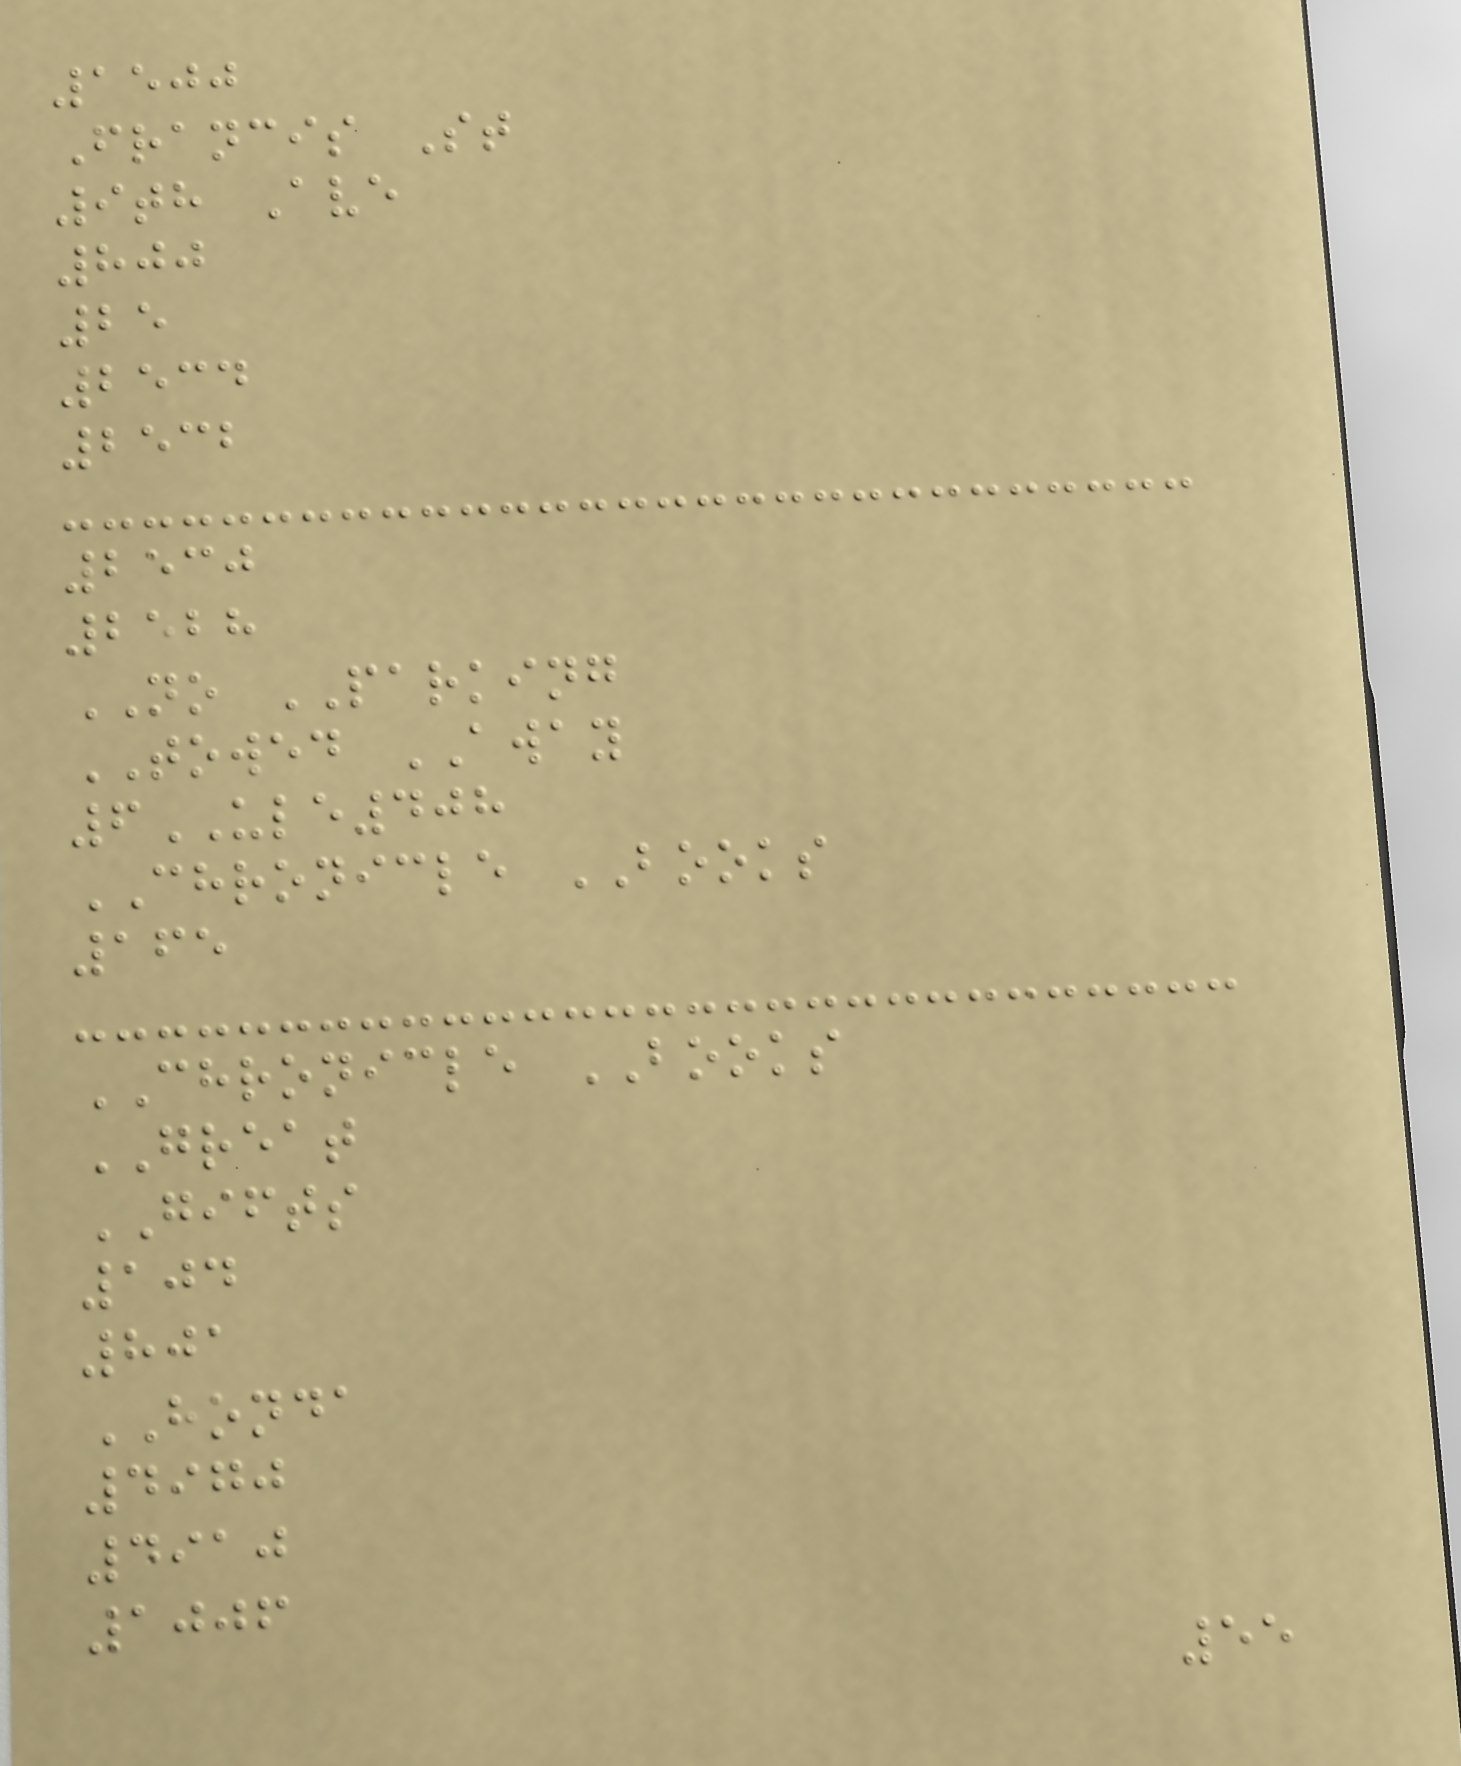1500
Francis St
9th Ave
800
25
2534
2532
2530
2528
NO PARKING
TOWED AWAY
6ULE408
CHRONICLE BOOKS
165
CHRONICLE BOOKS
GREAT
GIFTS
104
801
HONDA
4970
4910
1006
55
